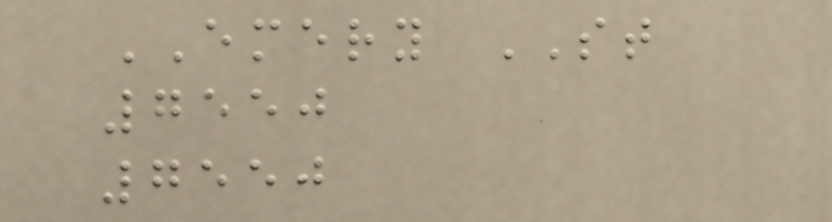EMERY ST
7550
7550
